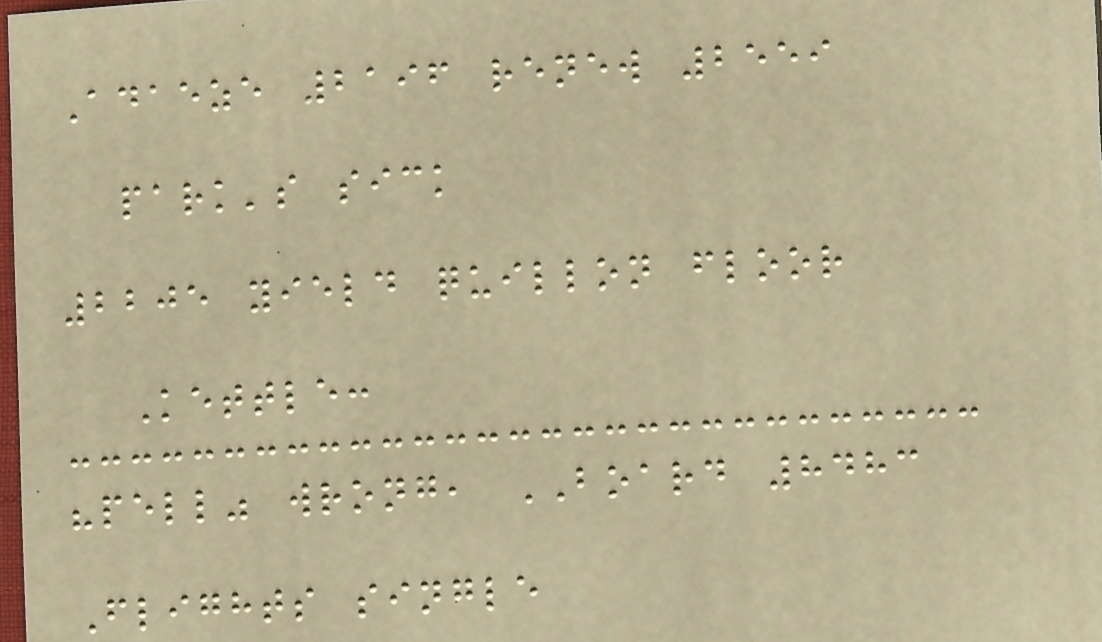Adaeze 2196 renew 2559
park's sick
2205 yield quillon floor
Kettle:
"pell" wrong, BOARD 8483
Flights single
